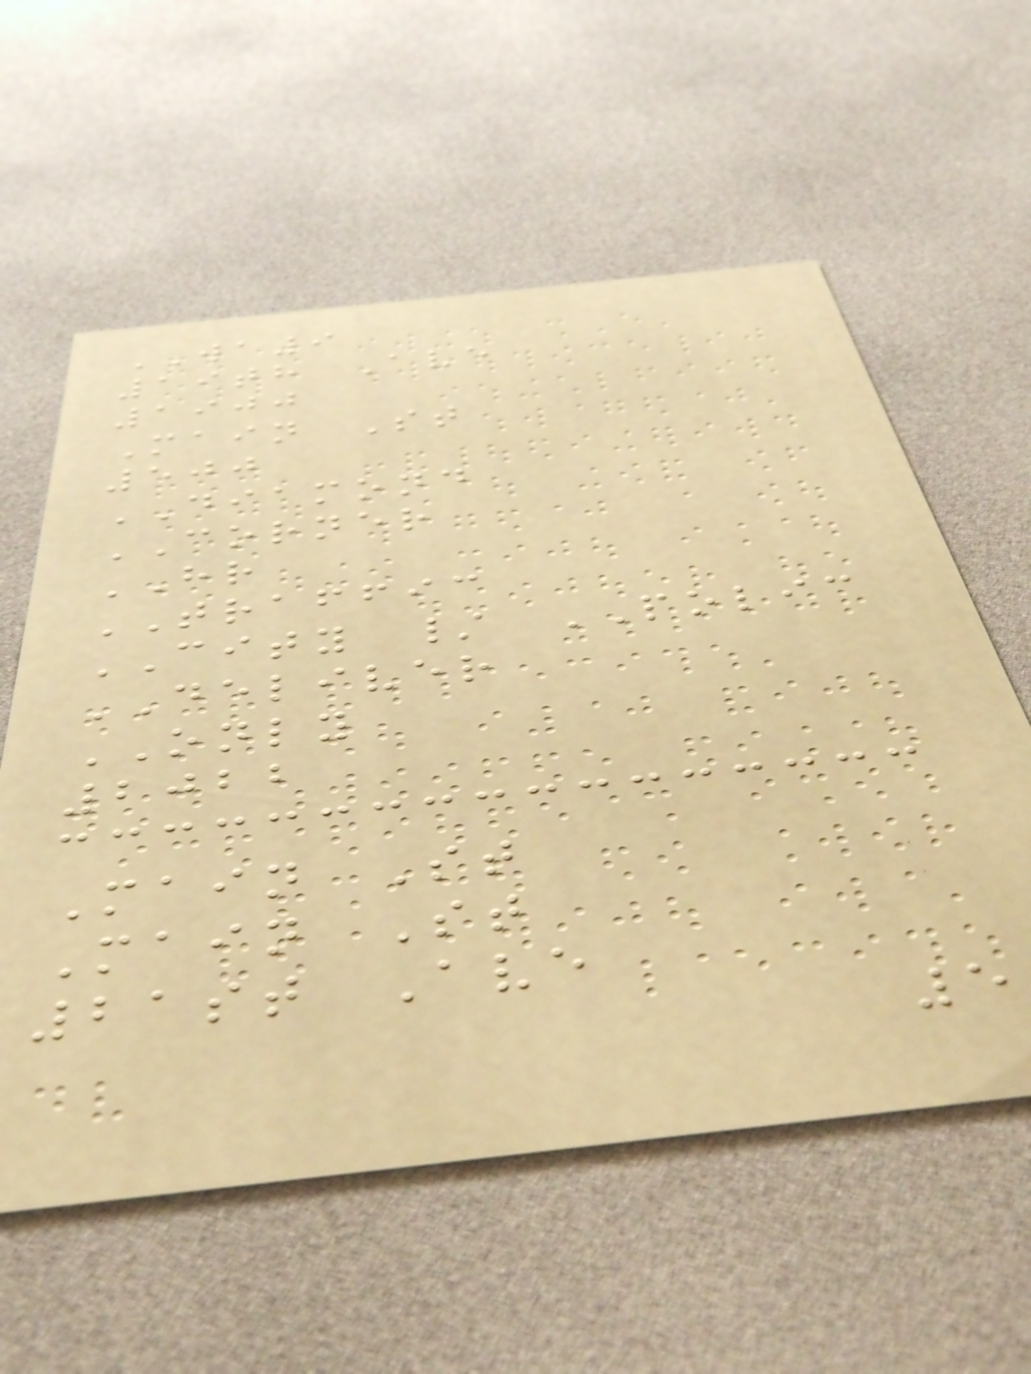WA9
19th Ave
1900
Main St
500
DIAMOND
CORNER
HR
TRAFFIC
CITY / POLIC
DELIVER
ONLY
2022
Main St
Main St
21st Ave
5
